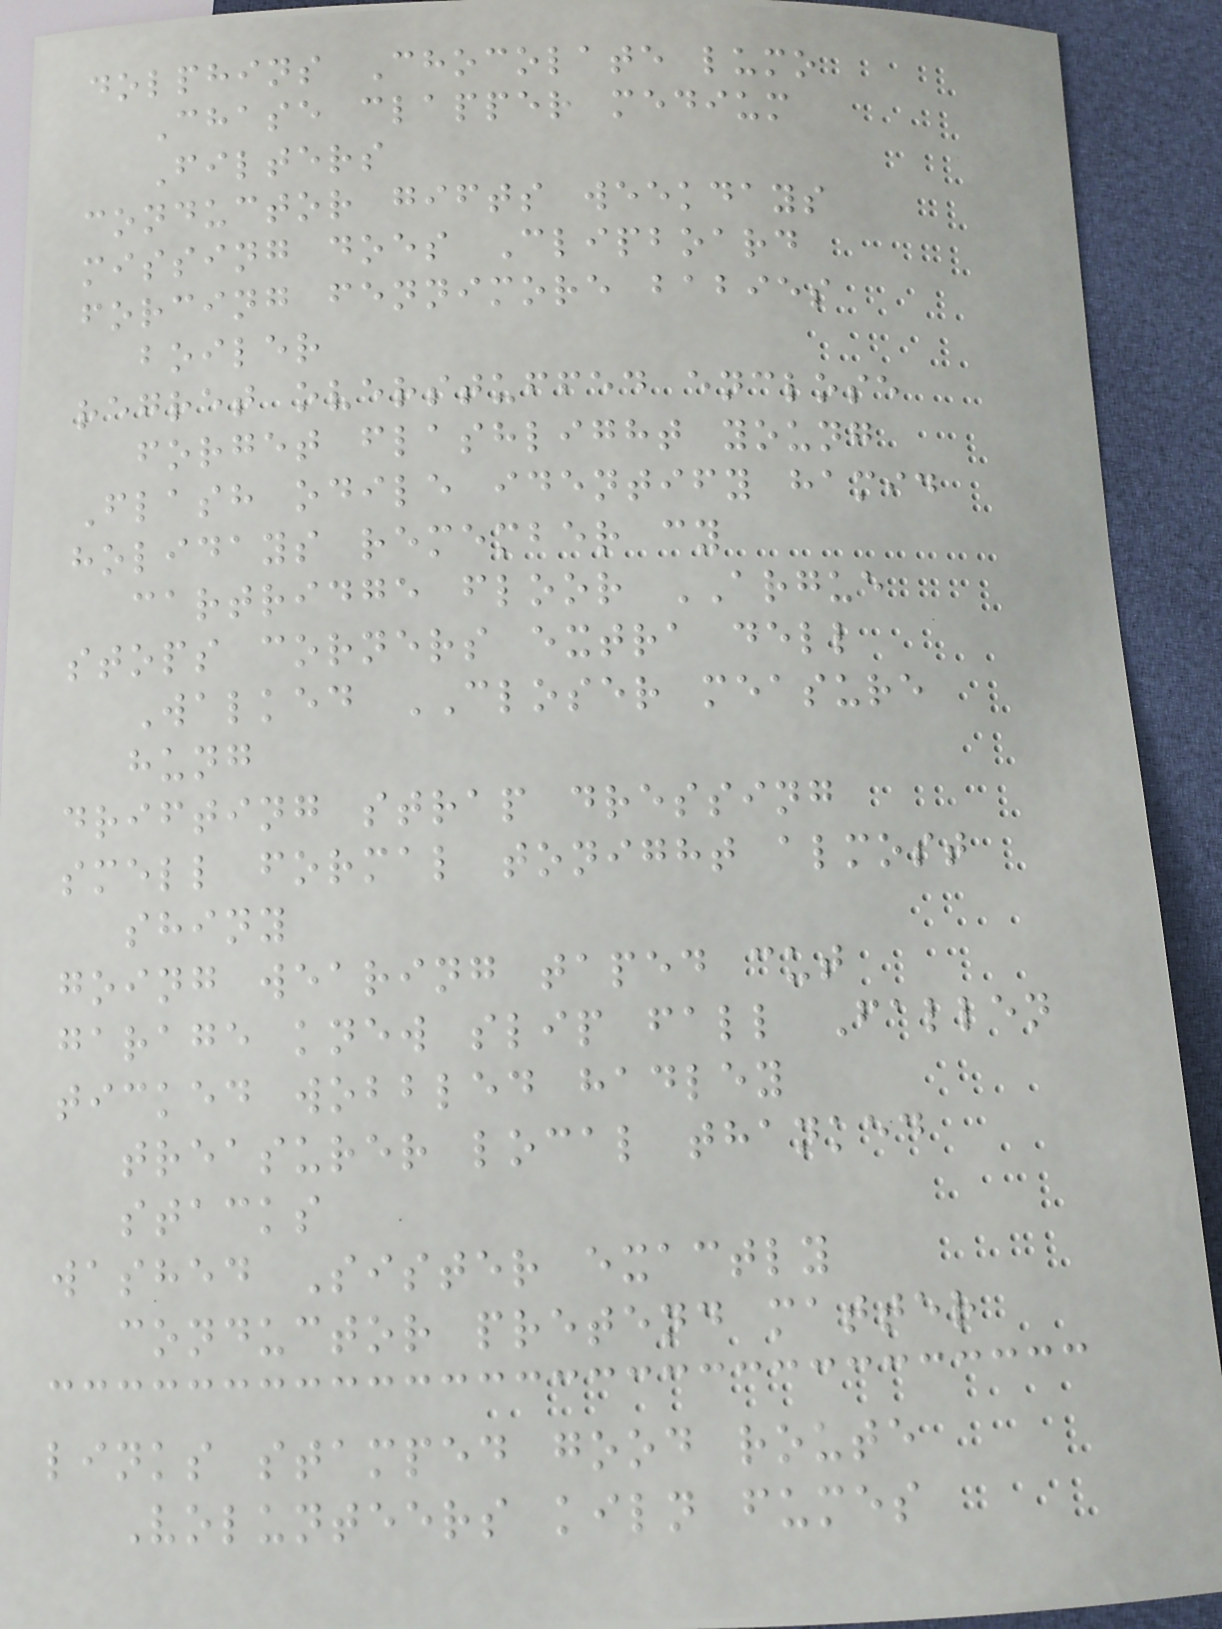dolphins Chocolate lumo
Chase clapper medium
Filters
conductor gifts weekdays
missing does Clipboard
forcing fennimore babies
boiler
regret overstuffed enclose
forget flashlight young
Flash odile identify hamid
holidays remember cy
cartridge floor ARGUE
stops corners extra dell
Walked CLOSER measure
hung
drifting strap dressing
smell formal tonight almost
shiny
going wearing taped cut
garage knew slip fall Fallen
ticked wobbled hadley
treasurer local thanked
stacks
washed Sister exactly
conductor pretend matter
links stamped good route
Volunteers kiln fumes
